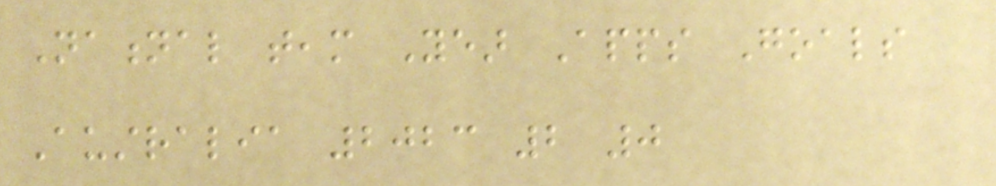National team Year Apps Goals
Australia 2023 2 0
